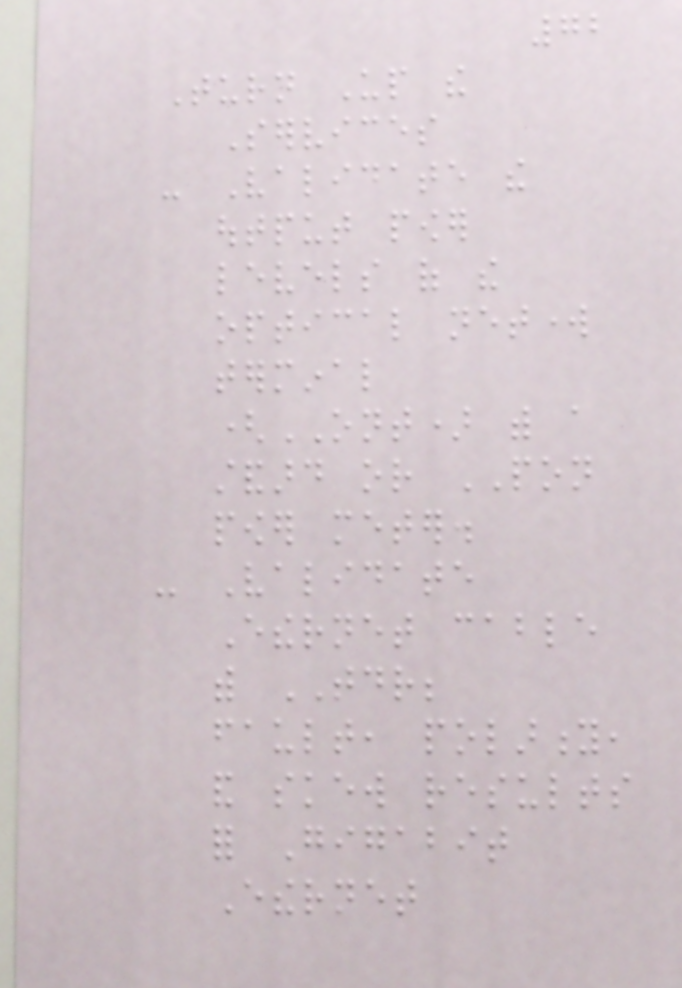72
Turn Up the
Services
- Validate the
output power
levels of the
optical network
terminal
(ONT) with a
standard or PON
power meter.
- Validate
Ethernet cable
with TDR;
fault, polarity,
and skew results
for Gigabit
Ethernet
